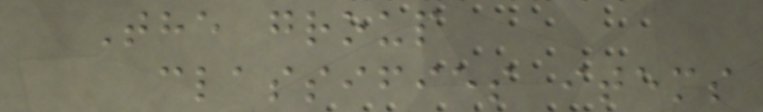The group
classifies items
